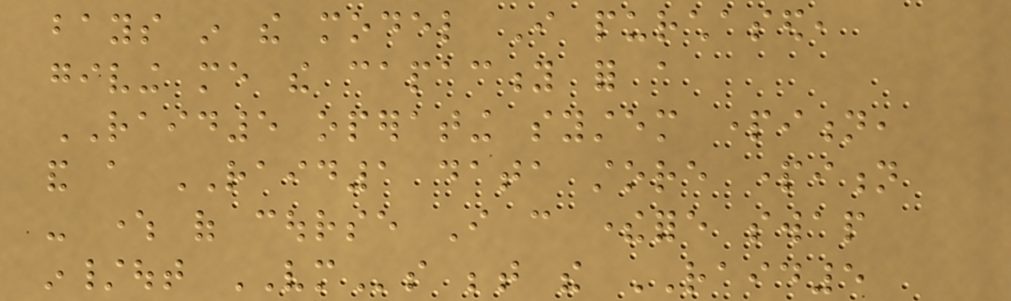bays in the model I purchased,
giving me the capacity for a
RAID5 operating system partition,
and a RAID1 data store partition
- where of course I can therefore swap
in/out VMs between the RAID5
